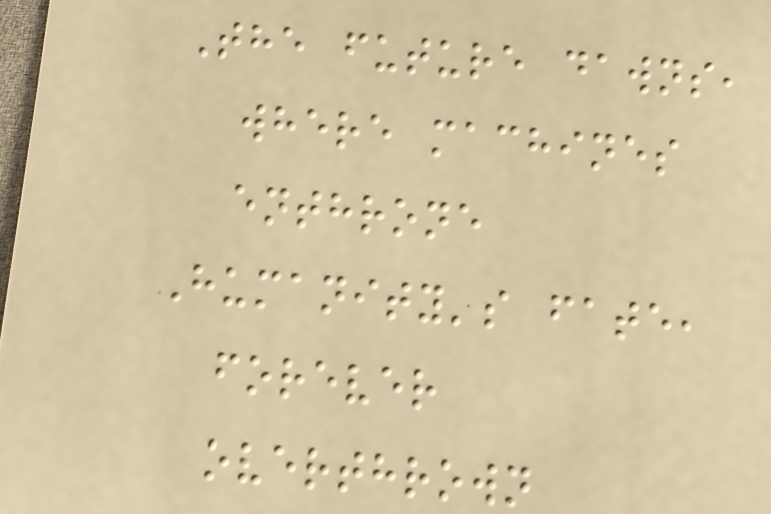The future dawns,
where machines
enthrone
Humanity's fate,
forever
overthrown
